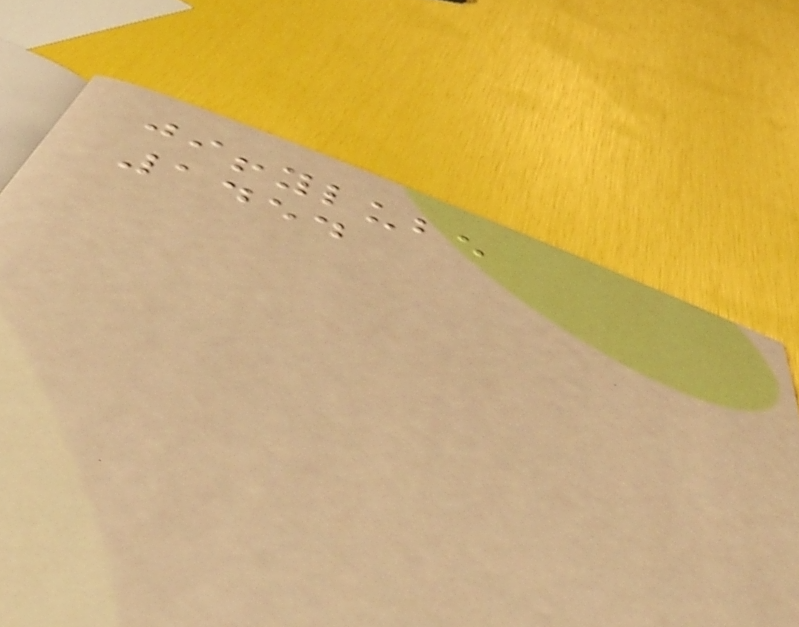jiffylube
1454
